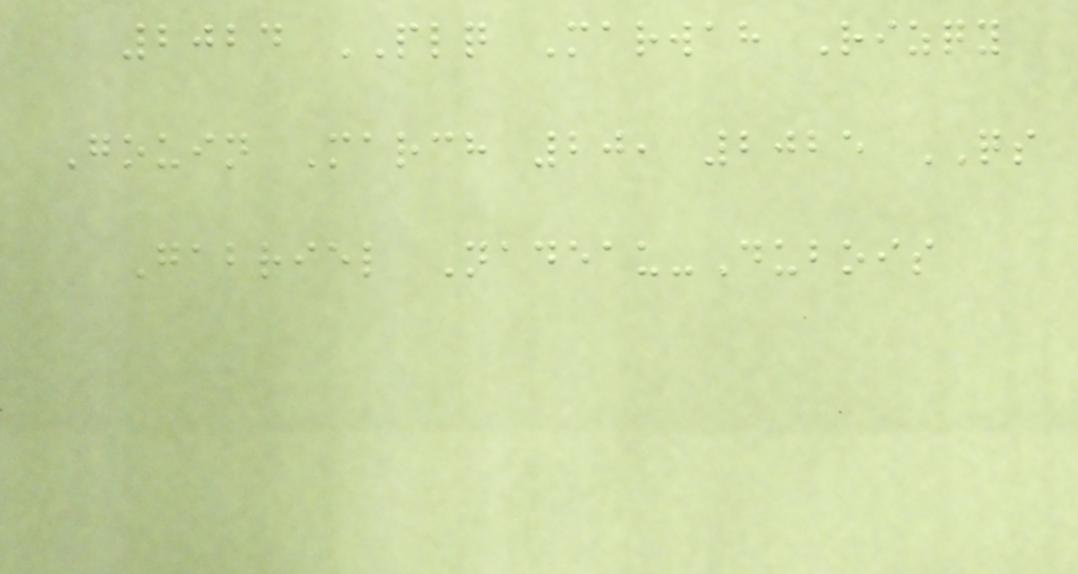2024 PLQ Marwah Rizqy
Gouin March 20, 2025 QS
Gabriel Nadeau-Dubois
